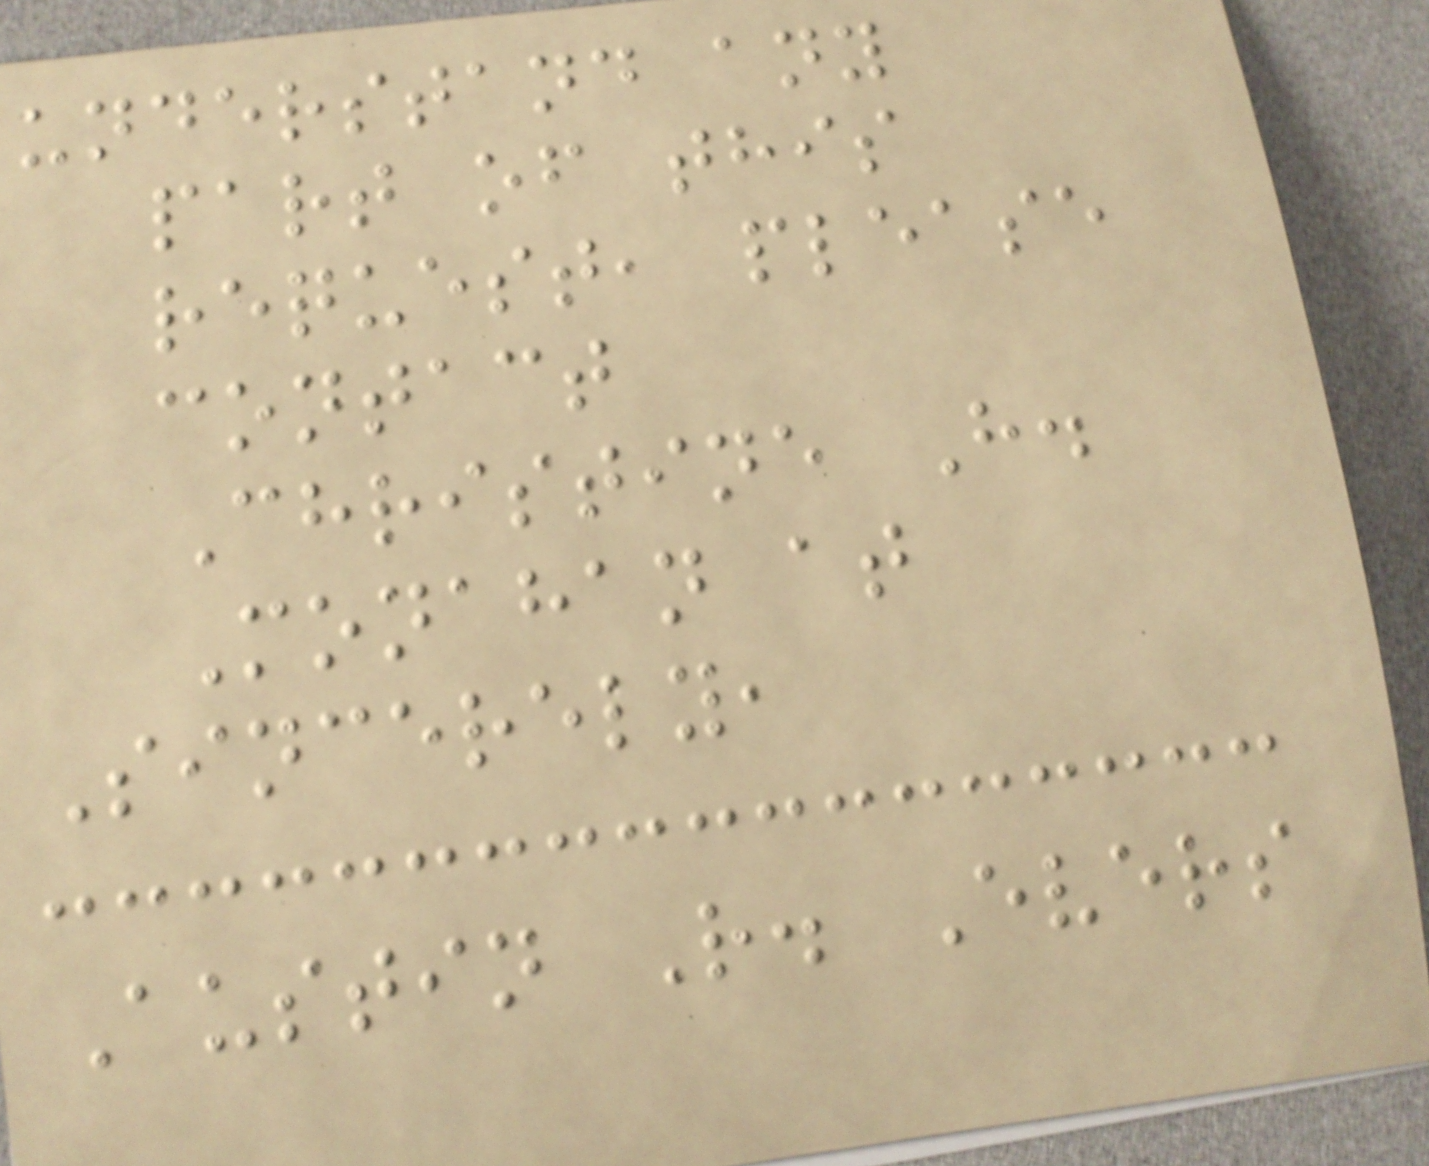understand any
part of this
request, please
contact
Christine H.
Monahan at
Sincerely,
Austin R. Evers
